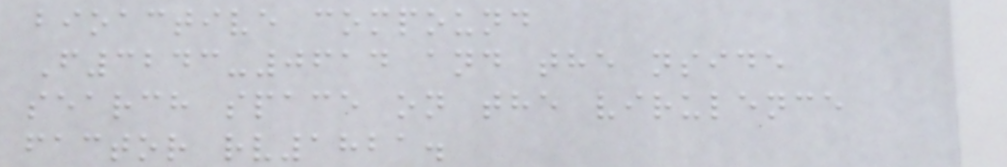bioactive compound
F3243-0614 and the nside
search space on the virulence
factor rv1821.
